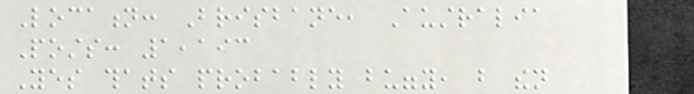Location: Brisbane, Australia
Posts: 1,193
Yes thats probably buggy, but then
